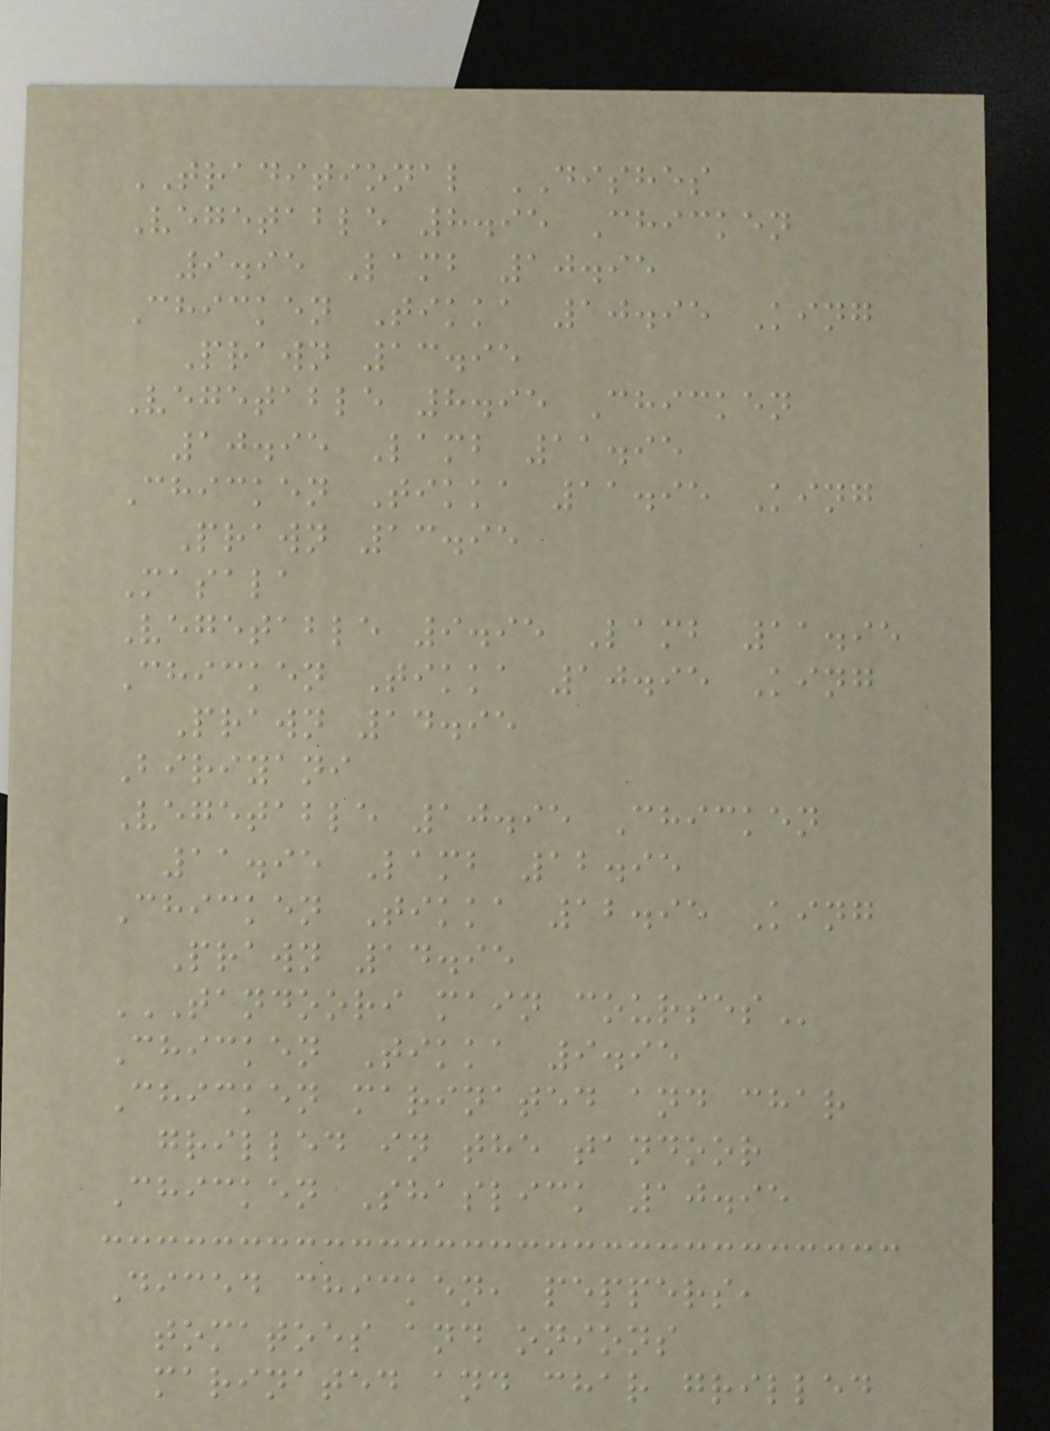TRADITIONAL DISHES
Vegetable 8.95 Chicken
9.95 Lamb 10.95
Chicken Tikka 10.95 King
Prawn 13.95
Vegetable 8.95 Chicken
10.95 Lamb 11.95
Chicken Tikka 11.95 King
Prawn 13.95
Masala
Vegetable 9.95 Lamb 11.95
Chicken Tikka 10.95 King
Prawn 14.95
Biriyani
Vegetable 10.95 Chicken
11.95 Lamb 12.95
Chicken Tikka 12.95 King
Prawn 14.95
TANDOORI MAIN COURSES
Chicken Tikka 9.95
Chicken marinated and char
grilled in the tandoor
Chicken Shaslick 10.95
Diced chicken, peppers,
tomatoes and onions
marinated and char grilled
